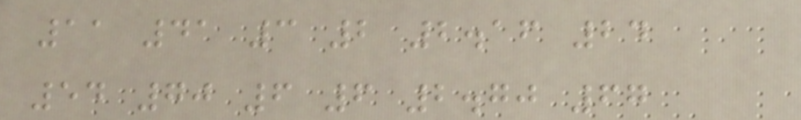11 41 3 2 2.16 24
54 70 6 6 2.70 67
